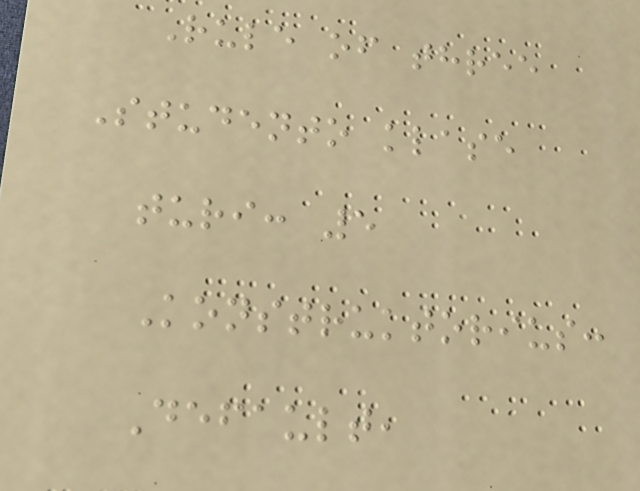Rule of three
Studento klase
turi: 5
Konstruktorius:
Default,
